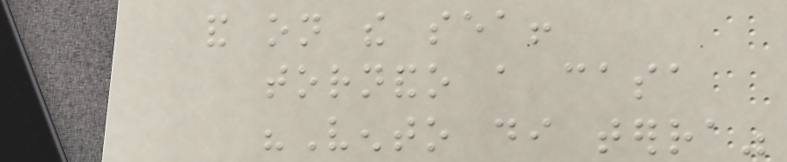and on the sea!
tornando a casa
"Vento di terra"
